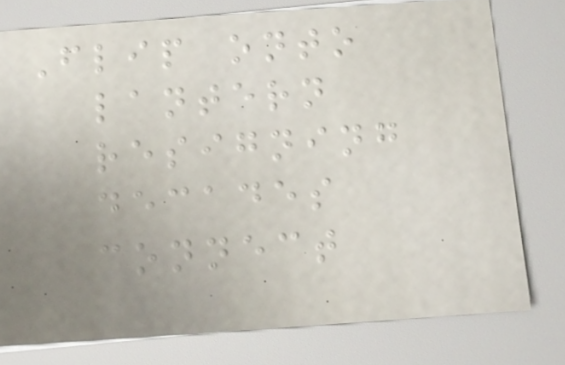Flip onto
lantern
resigning
decades
connect
